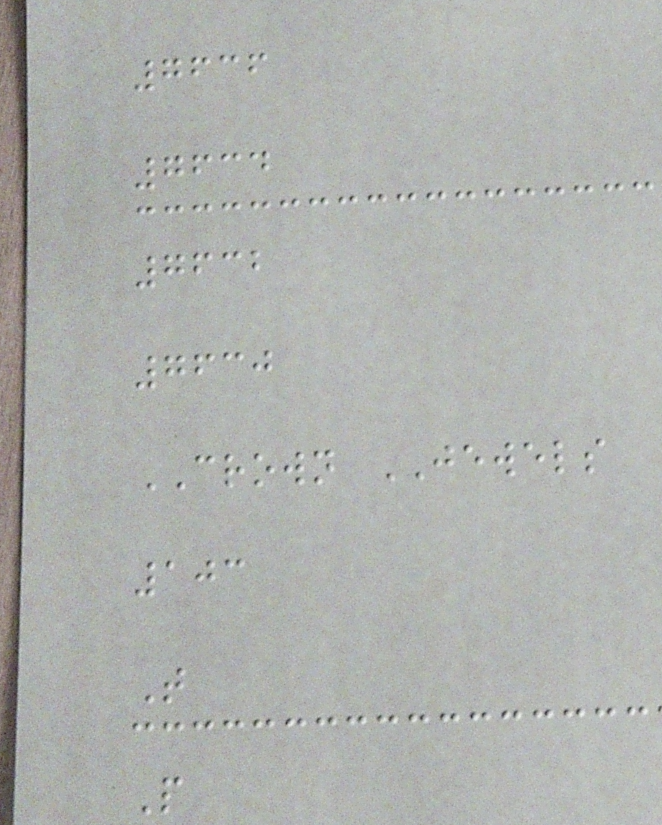7636
7634
7632
7630
CROWN JEWELS
103
T
P
